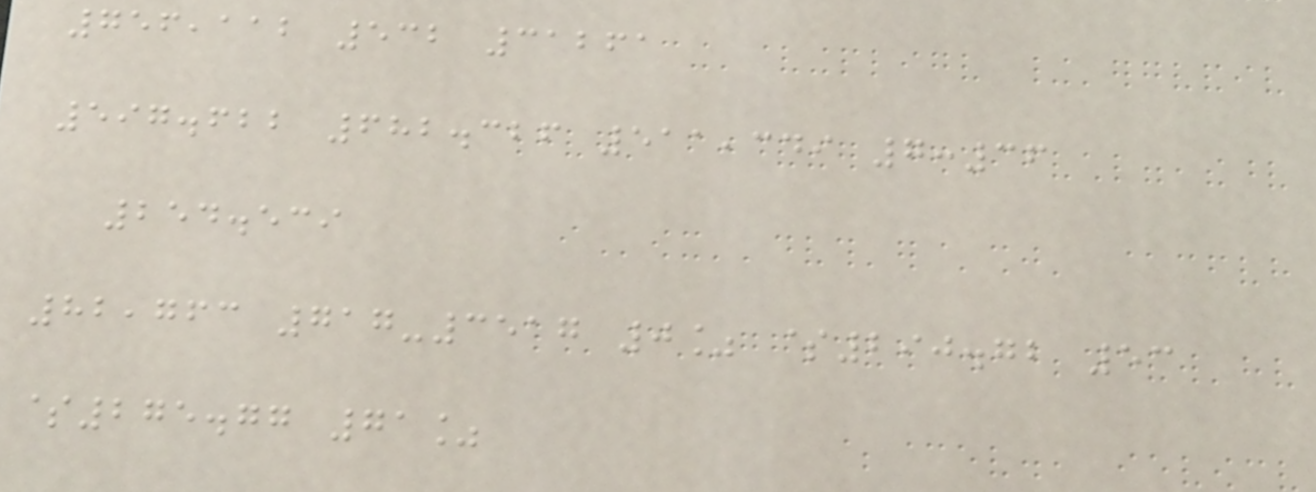756,112 532 31261
597.622 682.326 511,349 7:36
254.539
82,763 717-3517 0% $290.72 53
$275.77 71%
